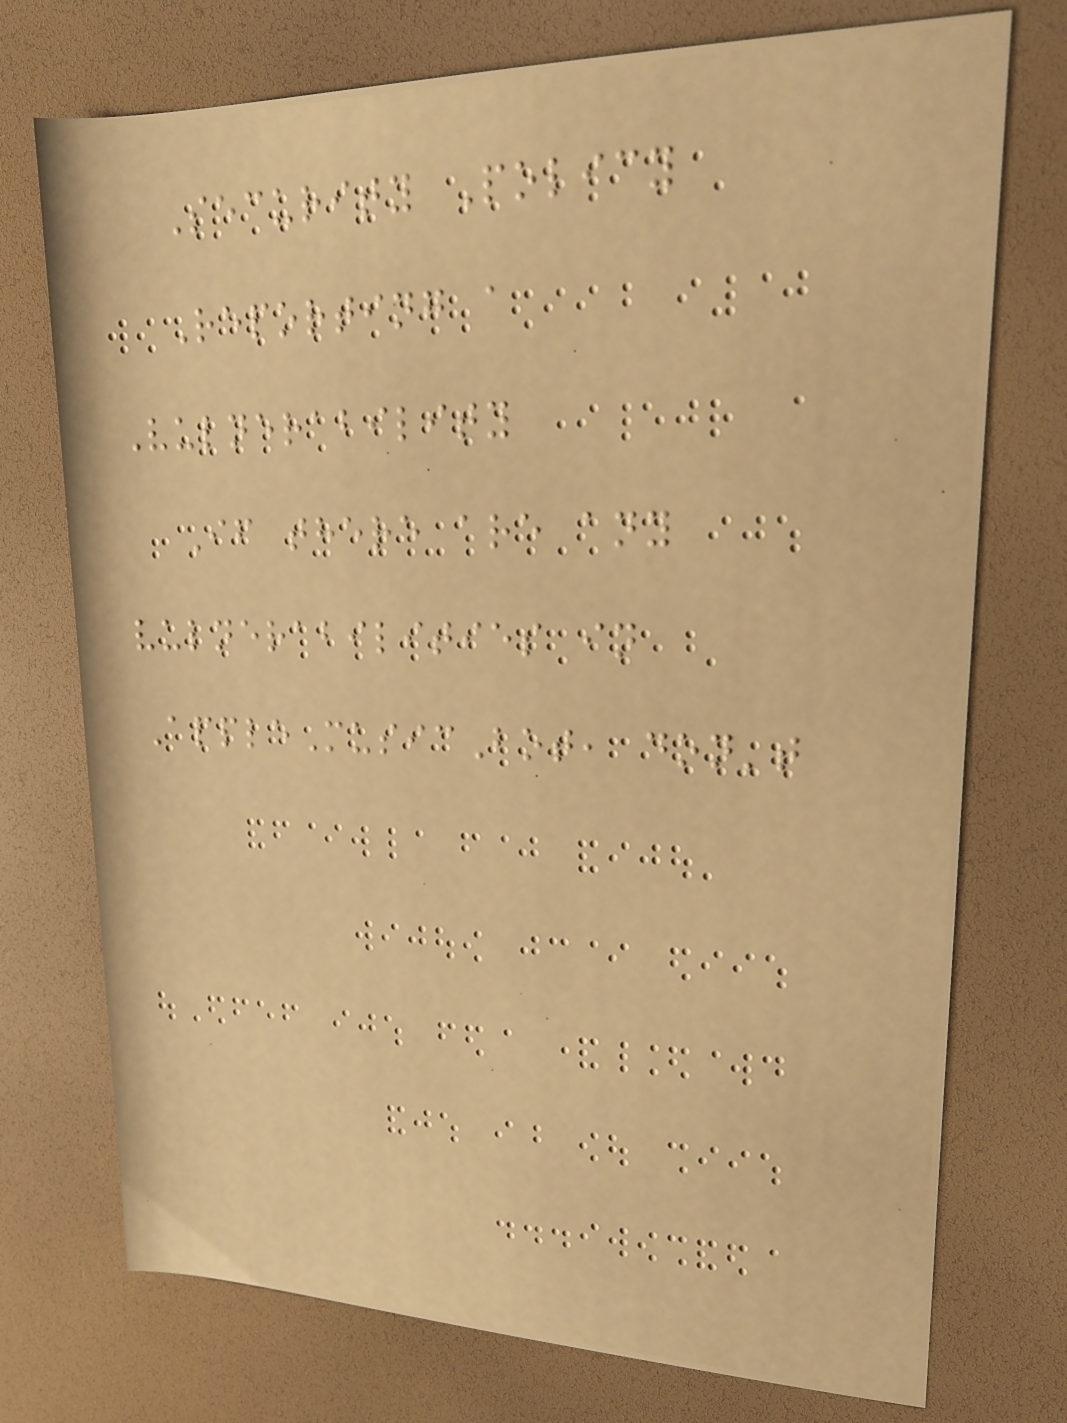Security Policy
Reporting a
Vulnerability
If there are any
vulnerabilities in
AppleMusicBot, don't
